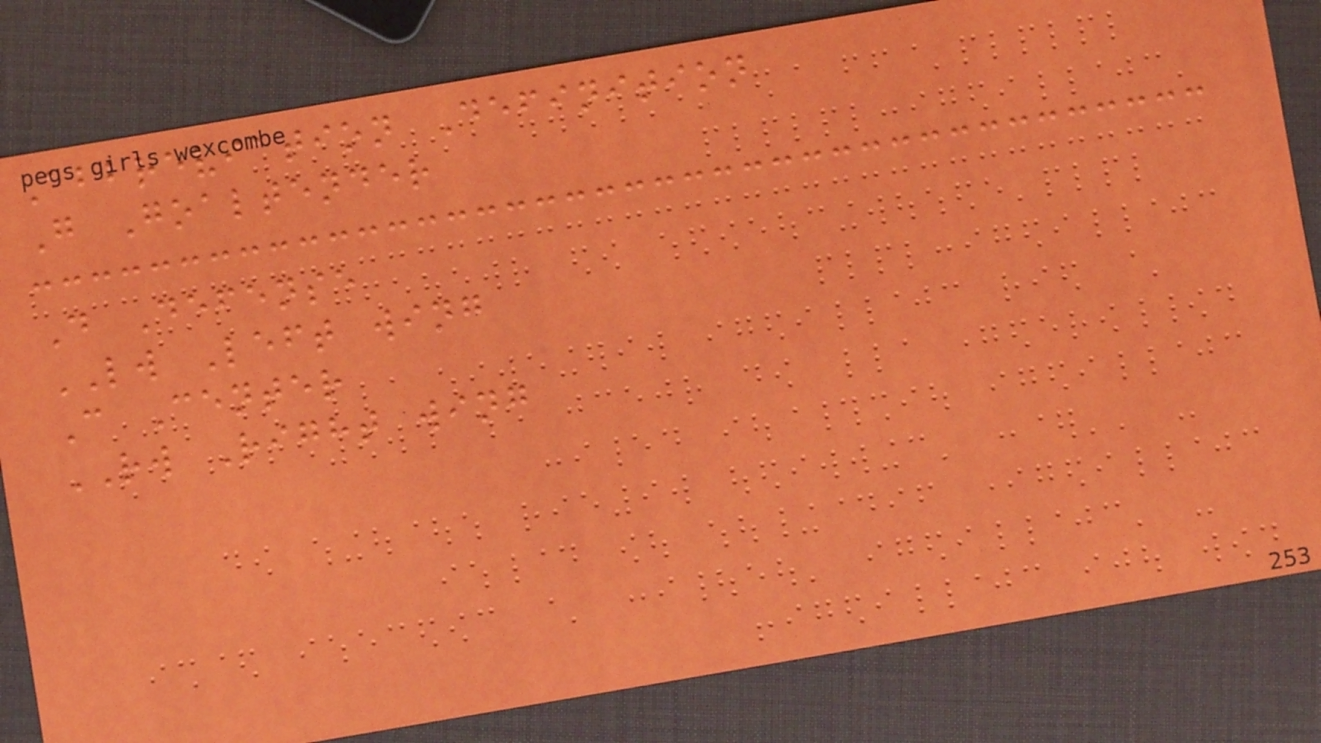Abbreviation Definition
G Goaltender
D Defense
LW Left wing
C Center
RW Right wing
